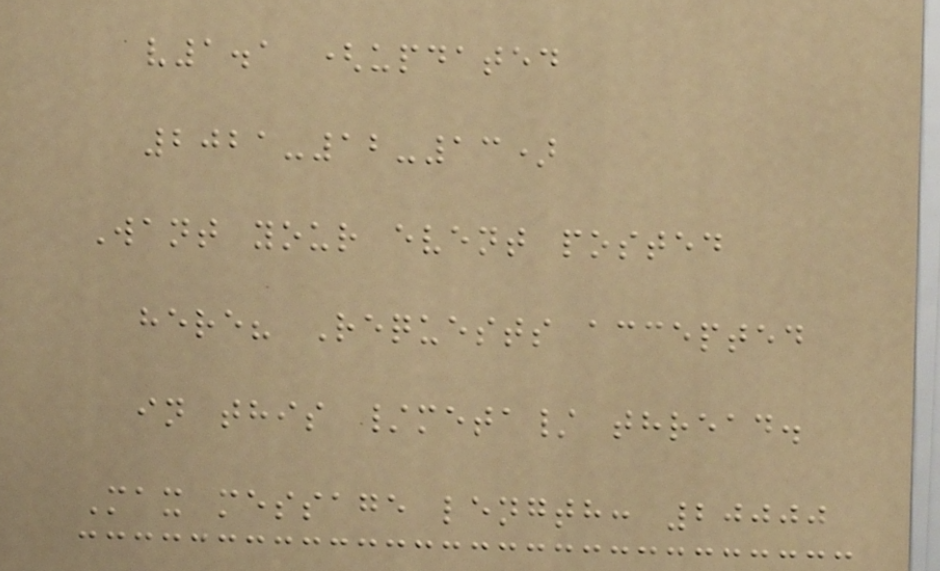v1.1 (updated
2021-12-13)
Want your event posted
here? Requests accepted
in this /meta/ thread.
Max message length: 20000
